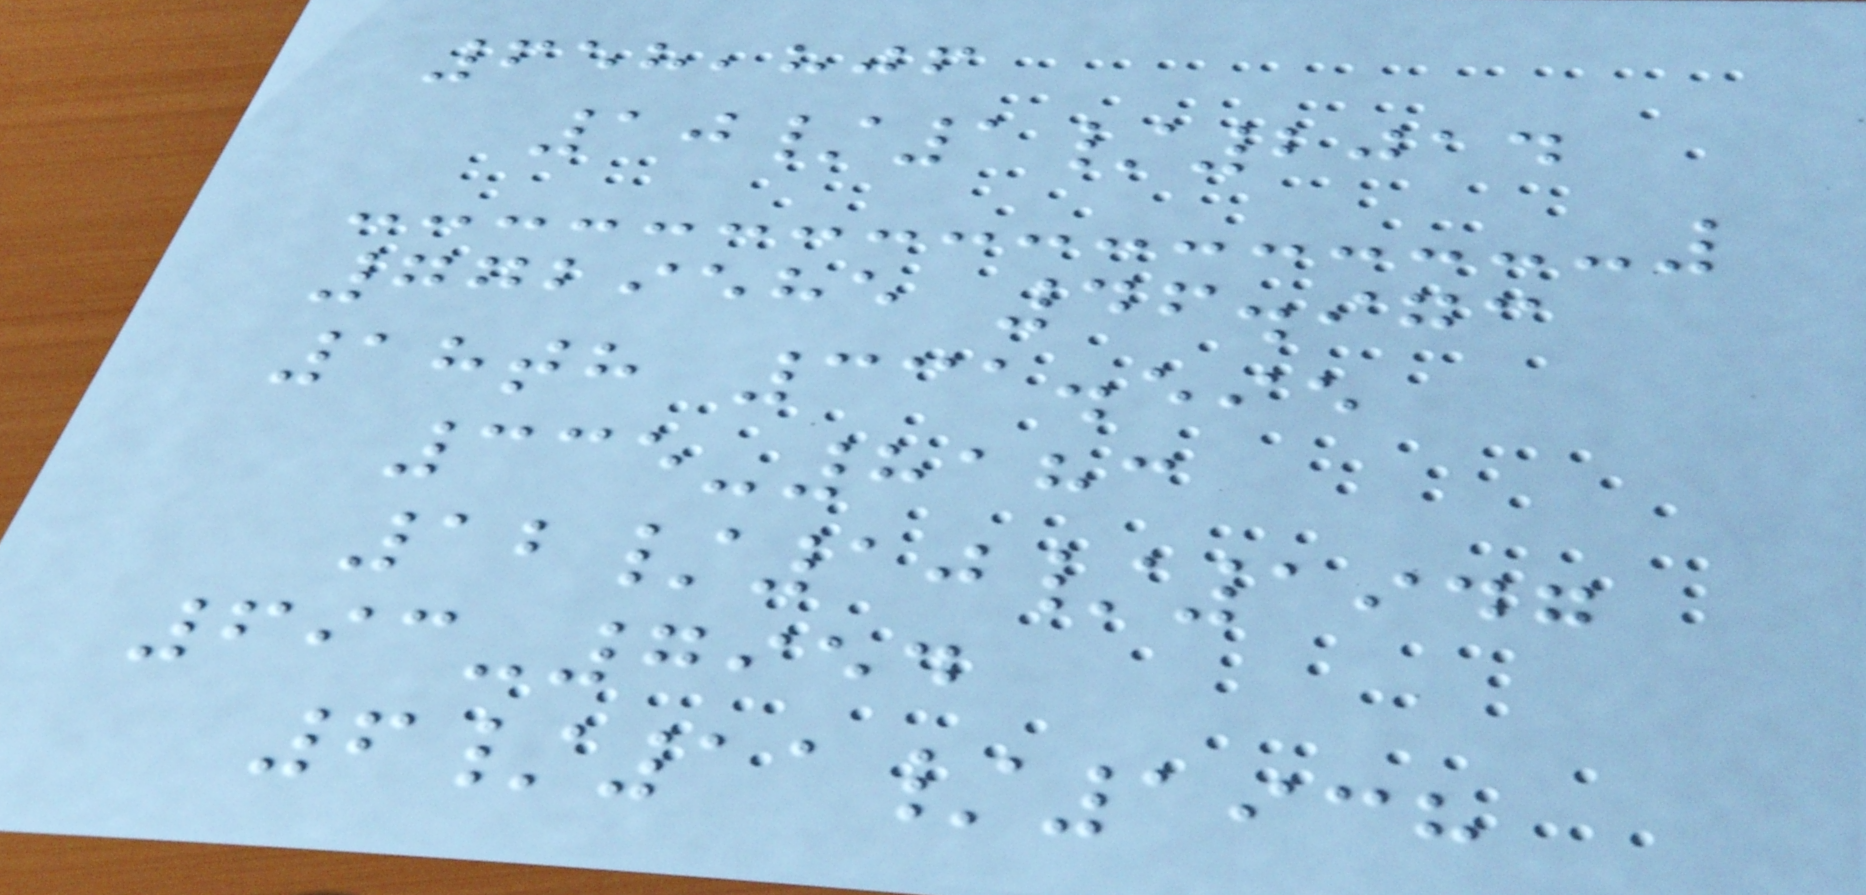658,806
10/1/2014
7729585 46.973
18th 331.595
335-8183
12/10/1947
693-7954
6/11/1938
